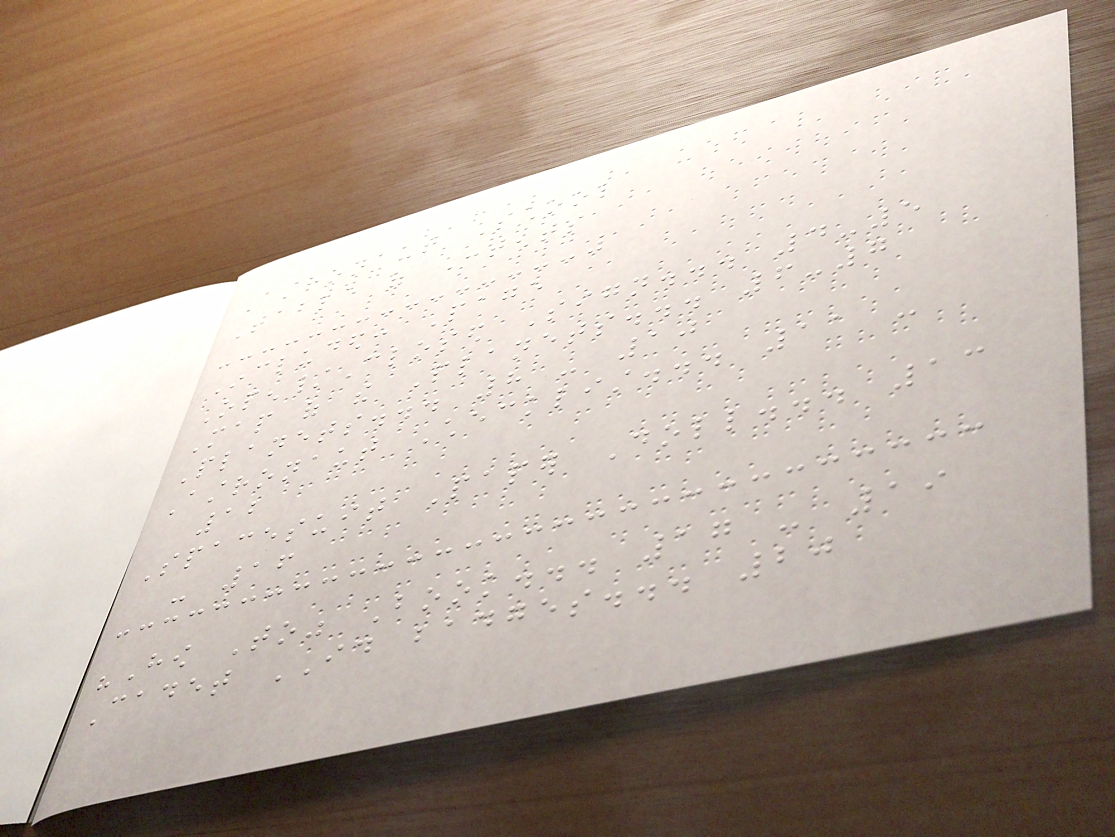Astronaut School
Table of Contents
Included: Page
Open/Closed Sign... 4-5
Map of the Planets... 6-7
Planets... 8 - 10
Astronaut Checklist... 11 -
12
Spacesuit Paper Doll... 13
- 16
"How To" Book... 17 - 19
Cadet ID badges... 20
